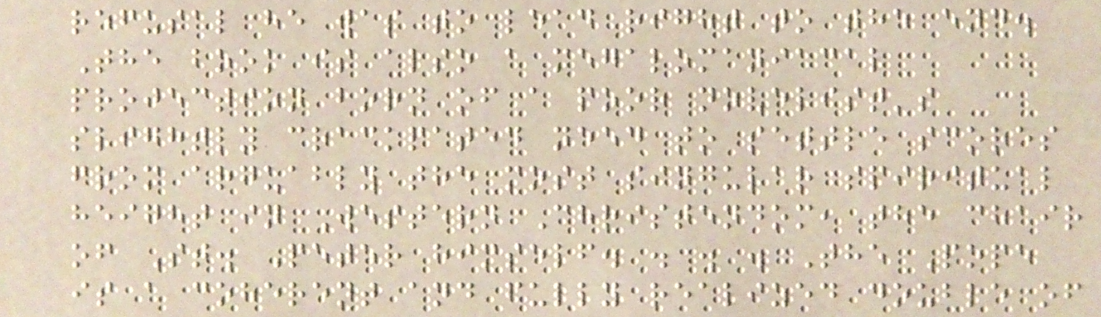refusal he was to lead right to the end.
The book is also a megalomaniacal
projection born of a poor novelist's
slightly crackpated need to settle scores
from arguably the most singular spiritual
height in Western Christendom, the chair
of St. Peter himself. . . . The Pope
is a coherent and fully realized double of
